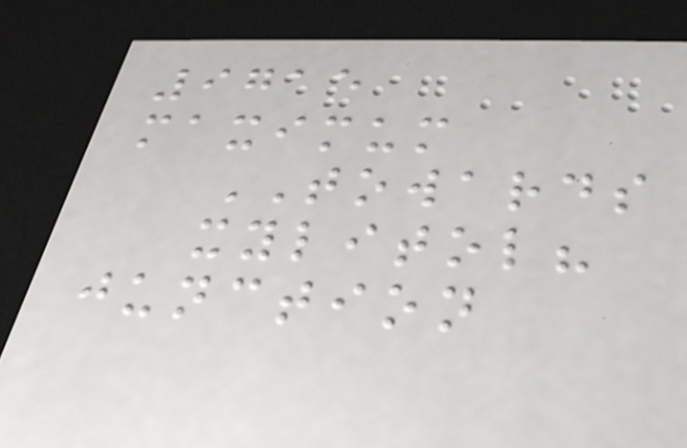9715
maximum
TOWARDS
xylitol?
junction
